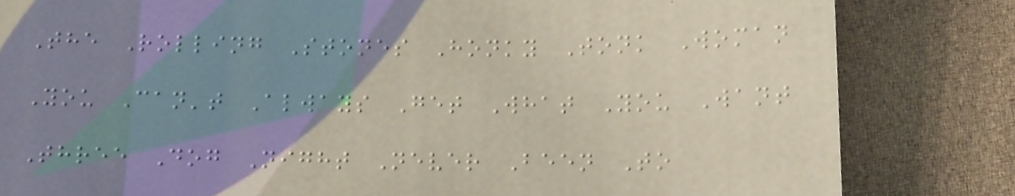The Rolling Stones Honky Tonk Woman
You Can't Always Get What You Want
Three Dog Night Never Been To
